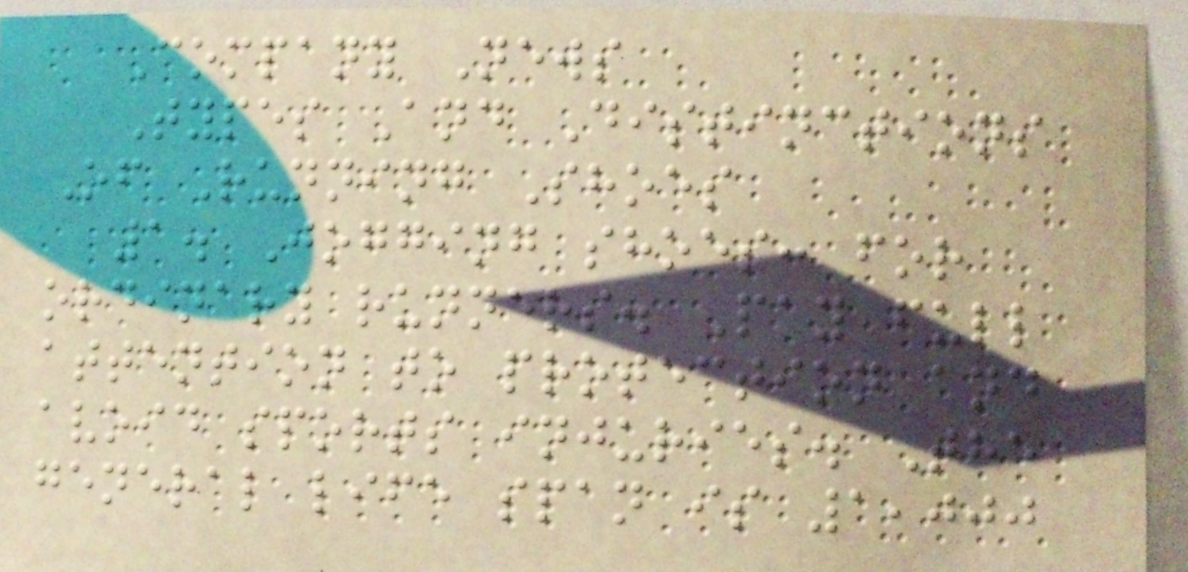Company News
Types And Distinctions
Of Running Shoes
1. Jogging shoes: for
ordinary runners. Pay full
attention to protection and
avoid sports injuries. The
general life span is 1,000
